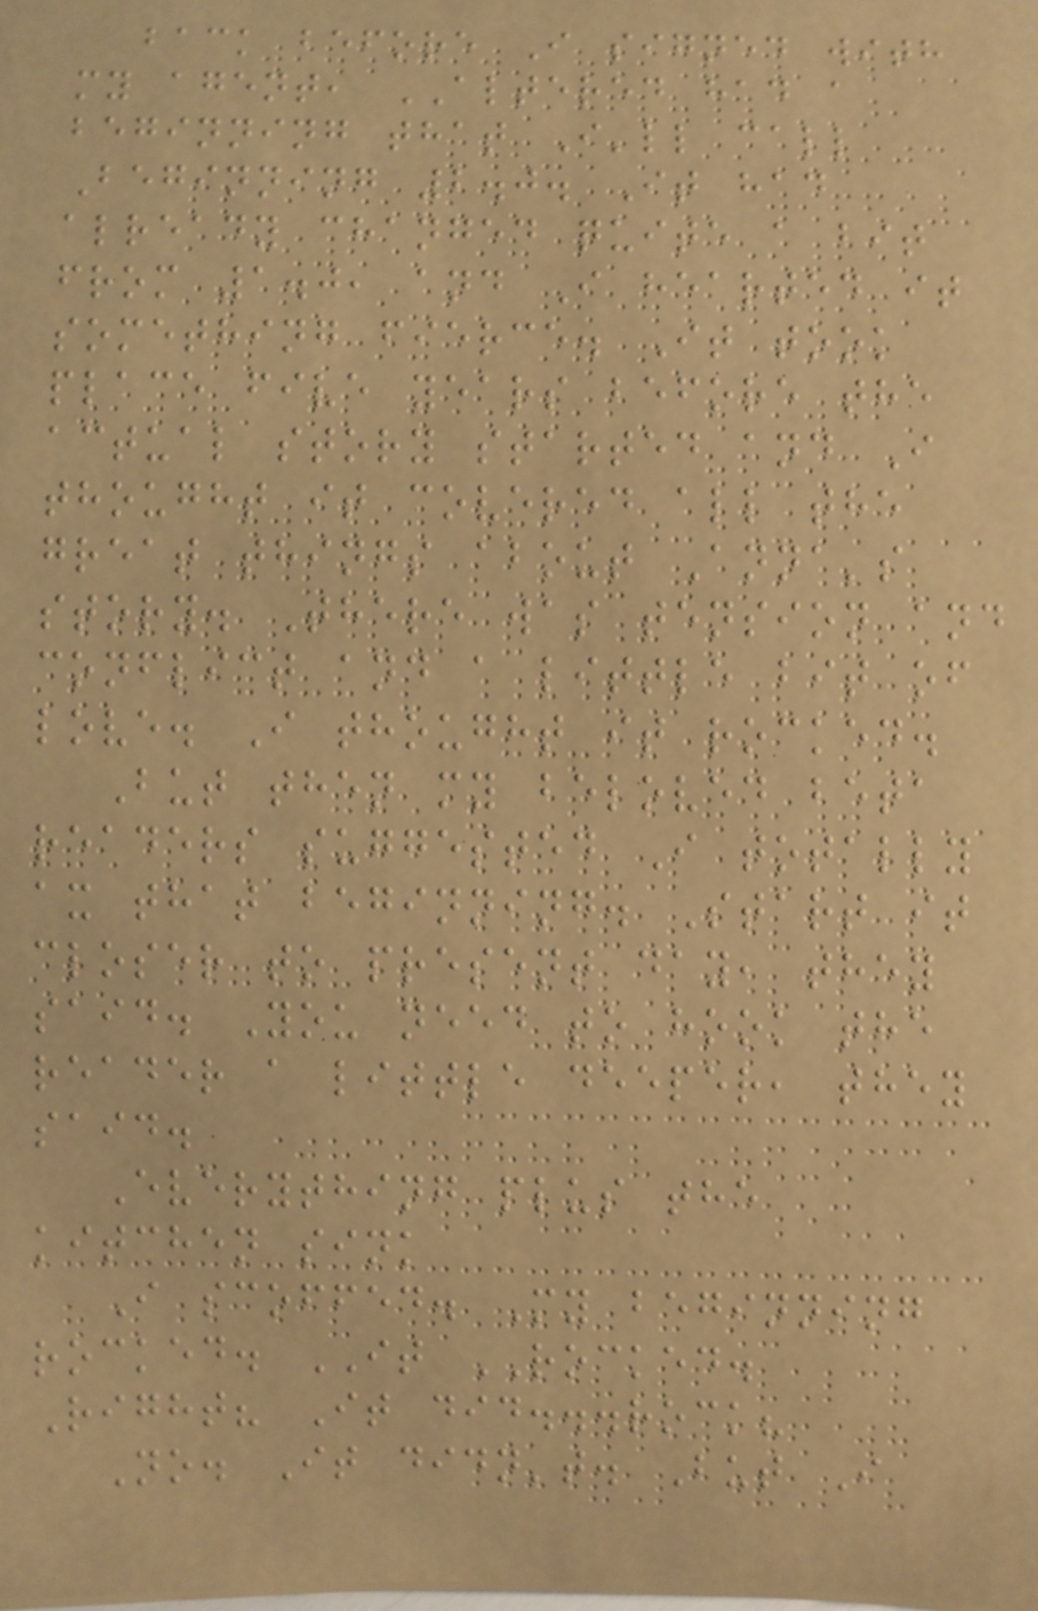back before I signed with
my agent, ALTERED had a
beginning that I'll call
Beginning 2.0. It had
already changed quite a bit
from 1.0, and I hearted it
something fierce. It took
place five years before the
actual story started and I
thought it covered all the
great things about Anna's
story. There was tension and
conflict and a little bit of
love. I thought it rocked.
But then my beloved beta
readers suggested I totally
ax that beginning. Start it
closer to present day, they
said. You need to hook the
reader a little deeper, they
said.
Everything plus the
kitchen sink
I scoffed. My beginning
rocked. IT ROCKED.
Right? It did...rock?
No. It didn't. But I
